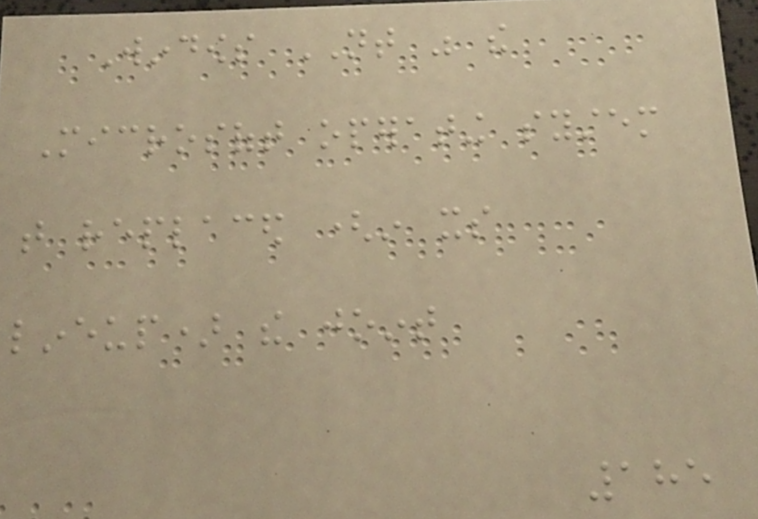Windows NT was the
Microsoft operating system
that replaced (in its
lineup) the joint
185
